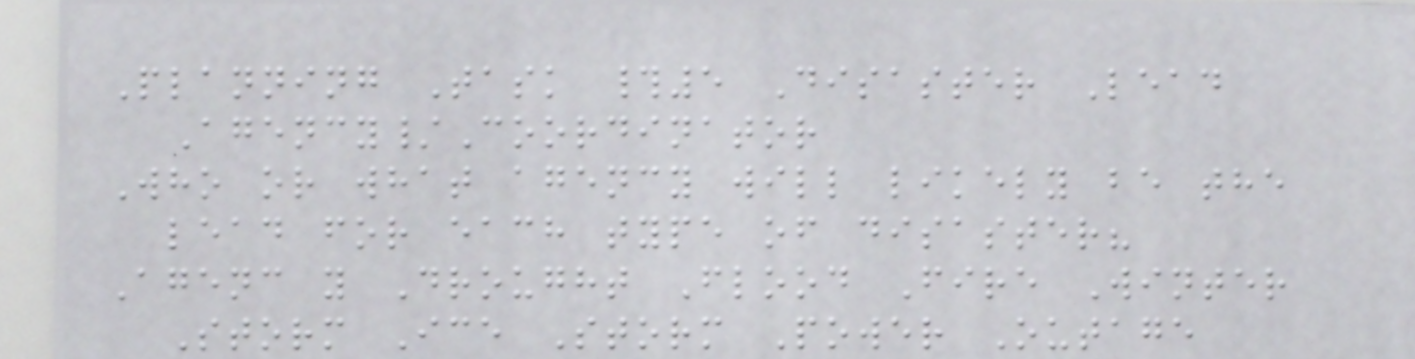Planning Task #5 Disaster Lead
Agency/Coordinator
Who or what agency will likely be the
lead for each type of disaster?
Agenc y Drought Flood Fire Winter
Storm Ice Storm Power Outage
